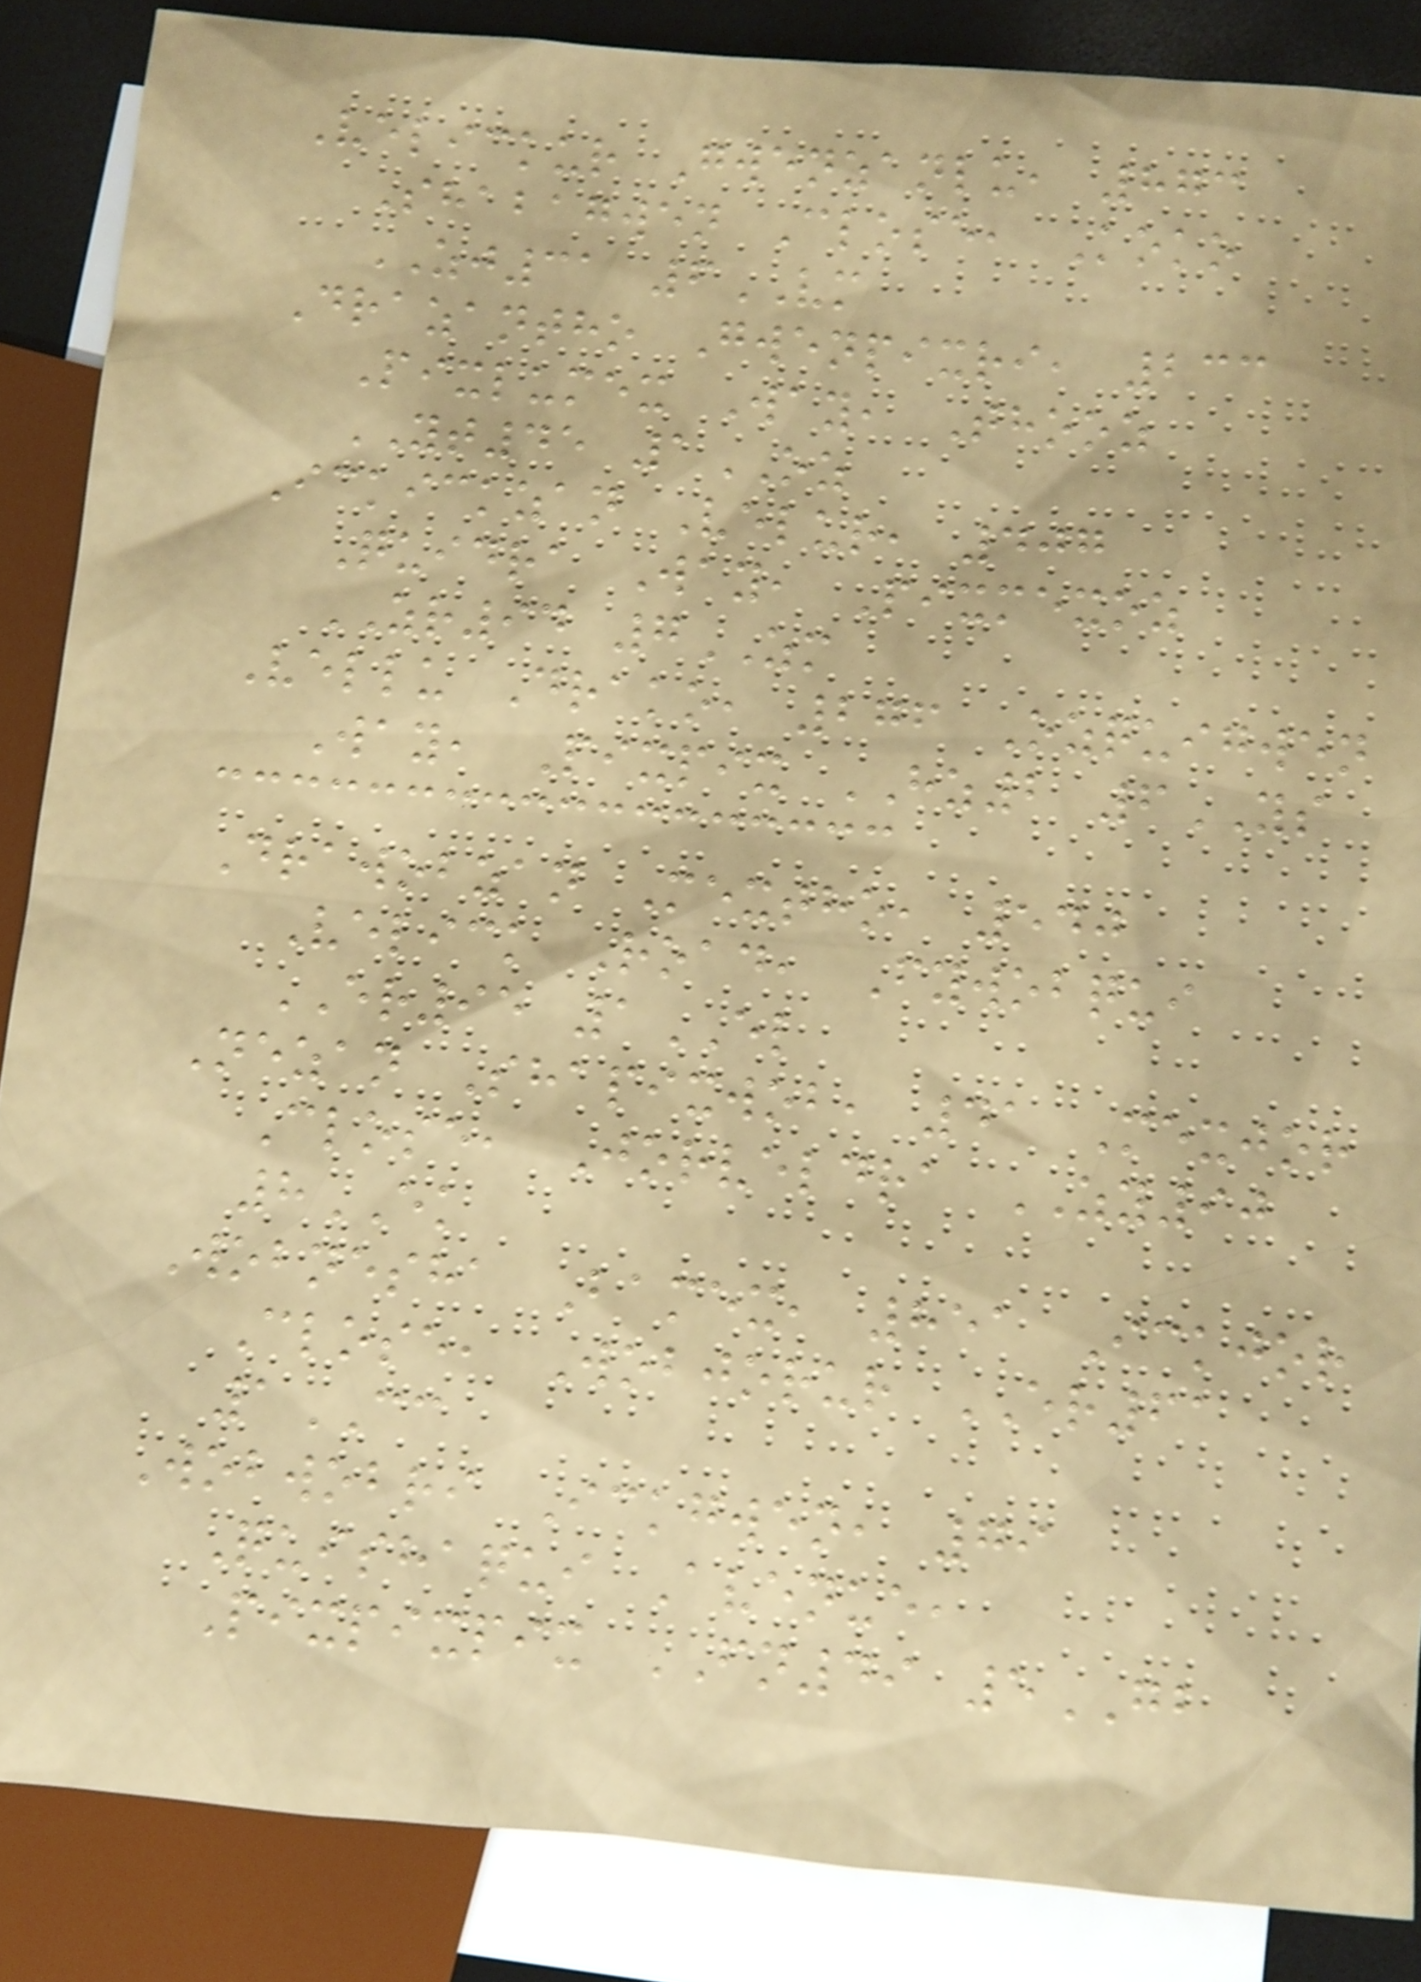Velickur Gwenzanlu, 873
Shabagwen Close, Koko
ZJ31 6VM
Drazantho Gwenpixri, 233
Pixlumex Way, Thooz
YT45 1OZ
Ickickzan Velur, 407
Quidra Way, Pixmexoz
ZR94 7ZM
Vellu Drako, 276 Ozquigwen
Way, Pixpix HZ2 6YS
Drawobzan Mextho, 540
Velick Road, Fywobqui
ER95 1EL
Nezan Shapixwob, 41 Mexjor
Close, Jorveldra ZY90
8EK
Wobnesha Bamex, 851 Ickjor
Close, Wobjorur ER61
1CC
Wobwobri Ickgwen, 79
Quishaqui Avenue,
Pixpixpix FN49 5GB
